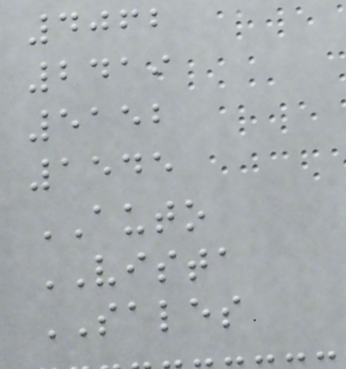4062
2419
5152
1545
AUTO
VISTA
SALES
